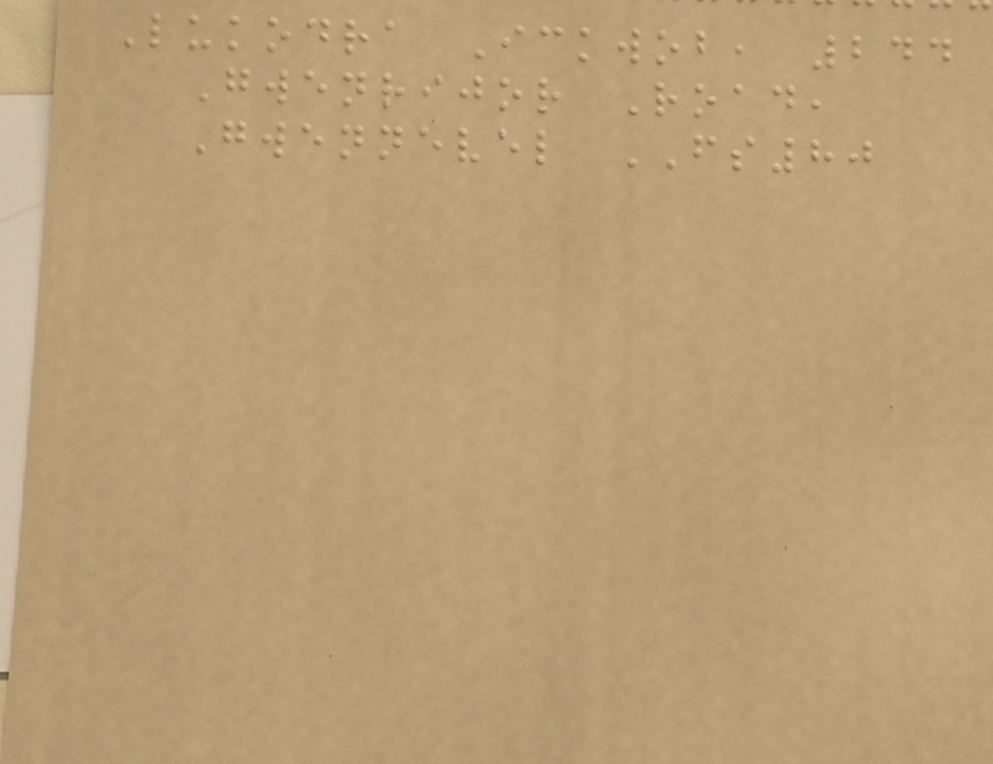Lukodra Ickwob, 244
Gwenrijor Road,
Gwennevel FS80
